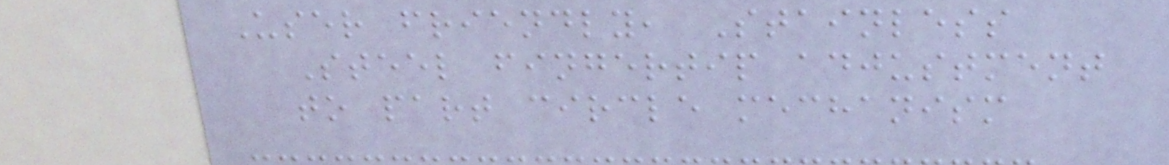User friendly, Stainless
Steel fingertip adjustment
to part circle mechanism
